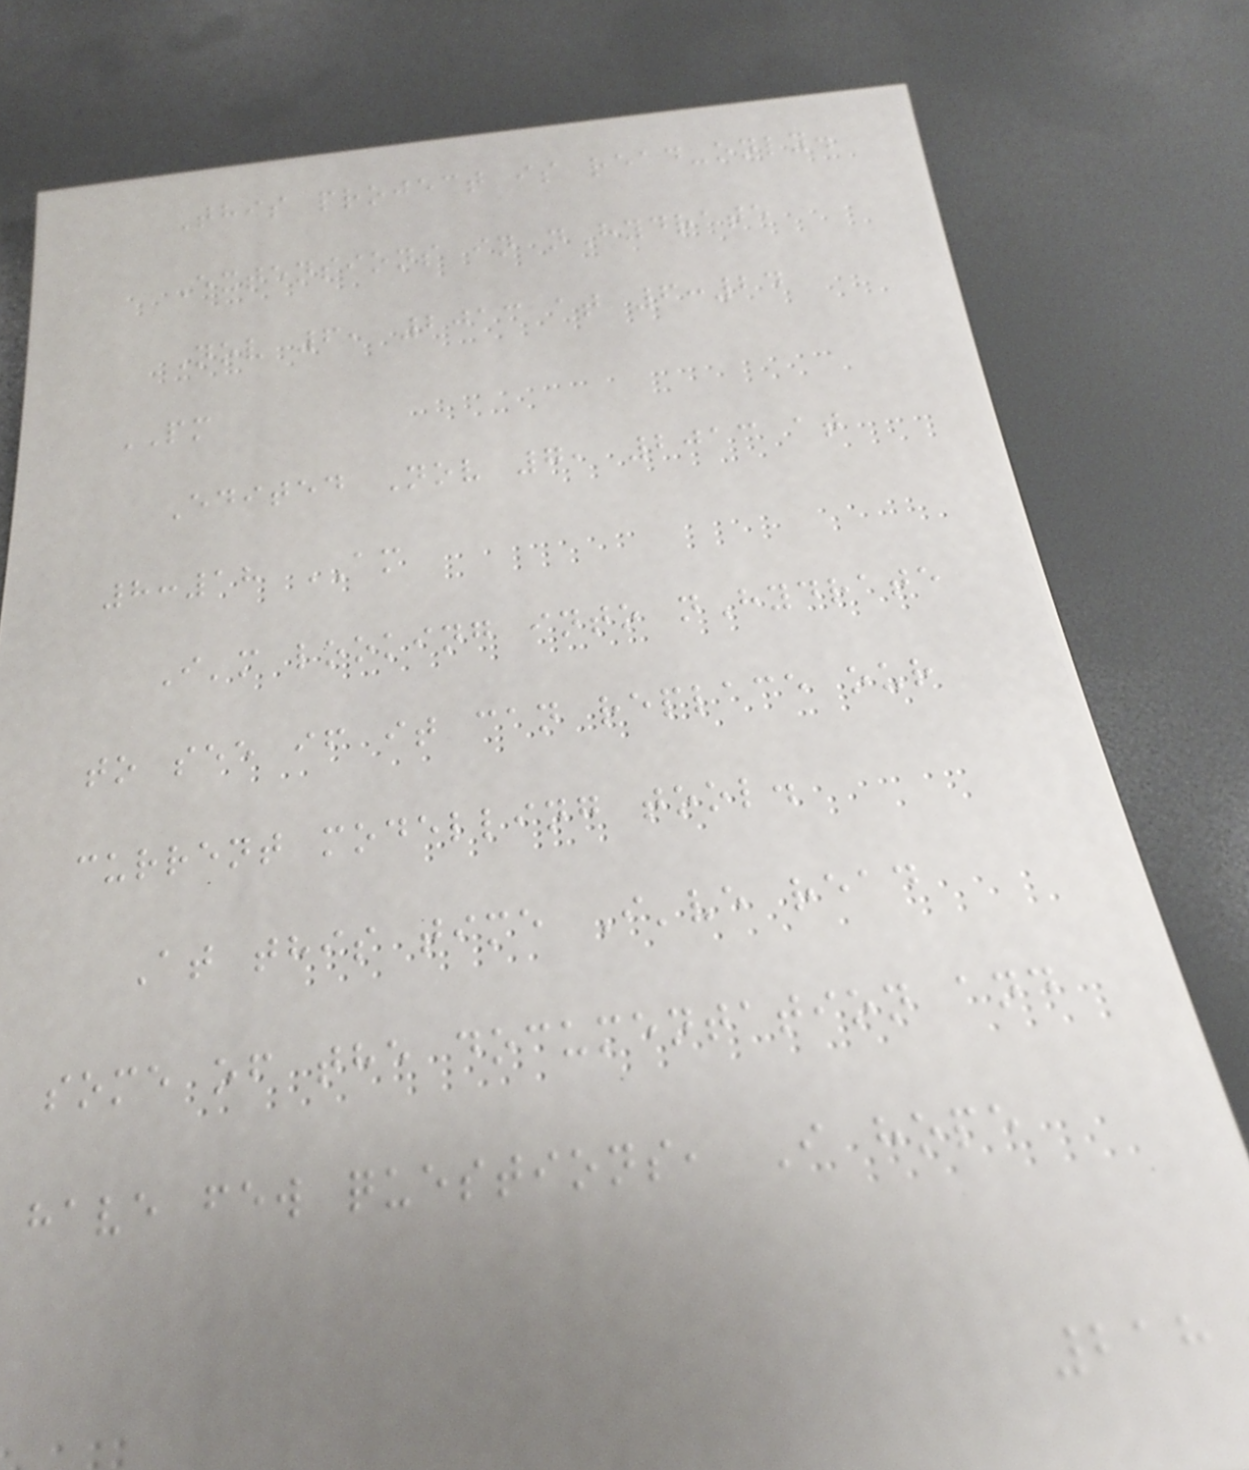This project is read-only.
Extensions in nHydrate
Nov 6, 2013 at 6:24
PM
Edited Nov 7, 2013 at
8:18 AM
I'm looking into nHydrate
to see if it can replace our
current modelling tool.
At this time I've read
some of the documentation and
have few questions, I hope
218
